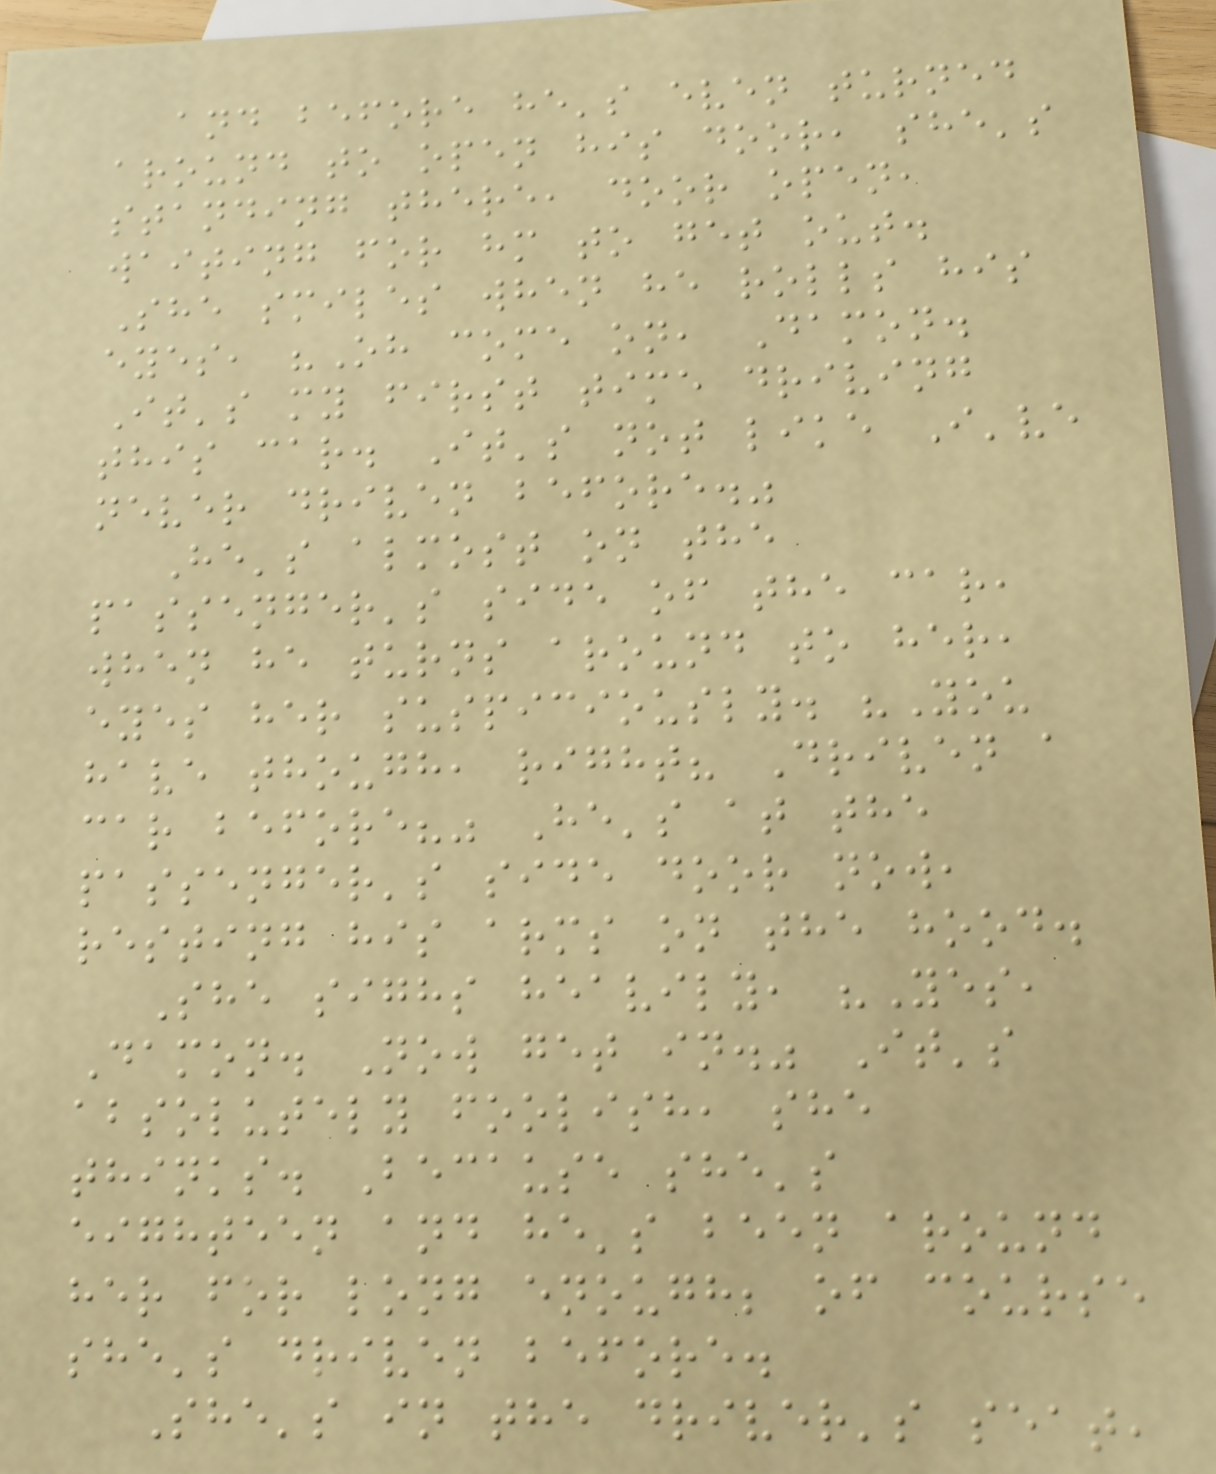and before he's even turned
around to open his door, she's
standing there, door open,
waiting for hm to get out.
She smiles when he rolls his
eyes, "Oh come on, Damon.
It's my first time driving
this car. It's not like I've
never driven before."
He's almost on the
passenger's side of the car,
when he turns around to her,
eyes her suspiciously. "You
have though, right? Driven a
car before?" He's at the
passenger's side door now,
resting his arms on the hood.
She sighs heavily, "Yes,
Damon. Now get in." It's
absolutely foolish, she
thinks. Because she's
eighteen and he's been around
her for long enough; of course
she's driven before.
She's in the driver's seat,
